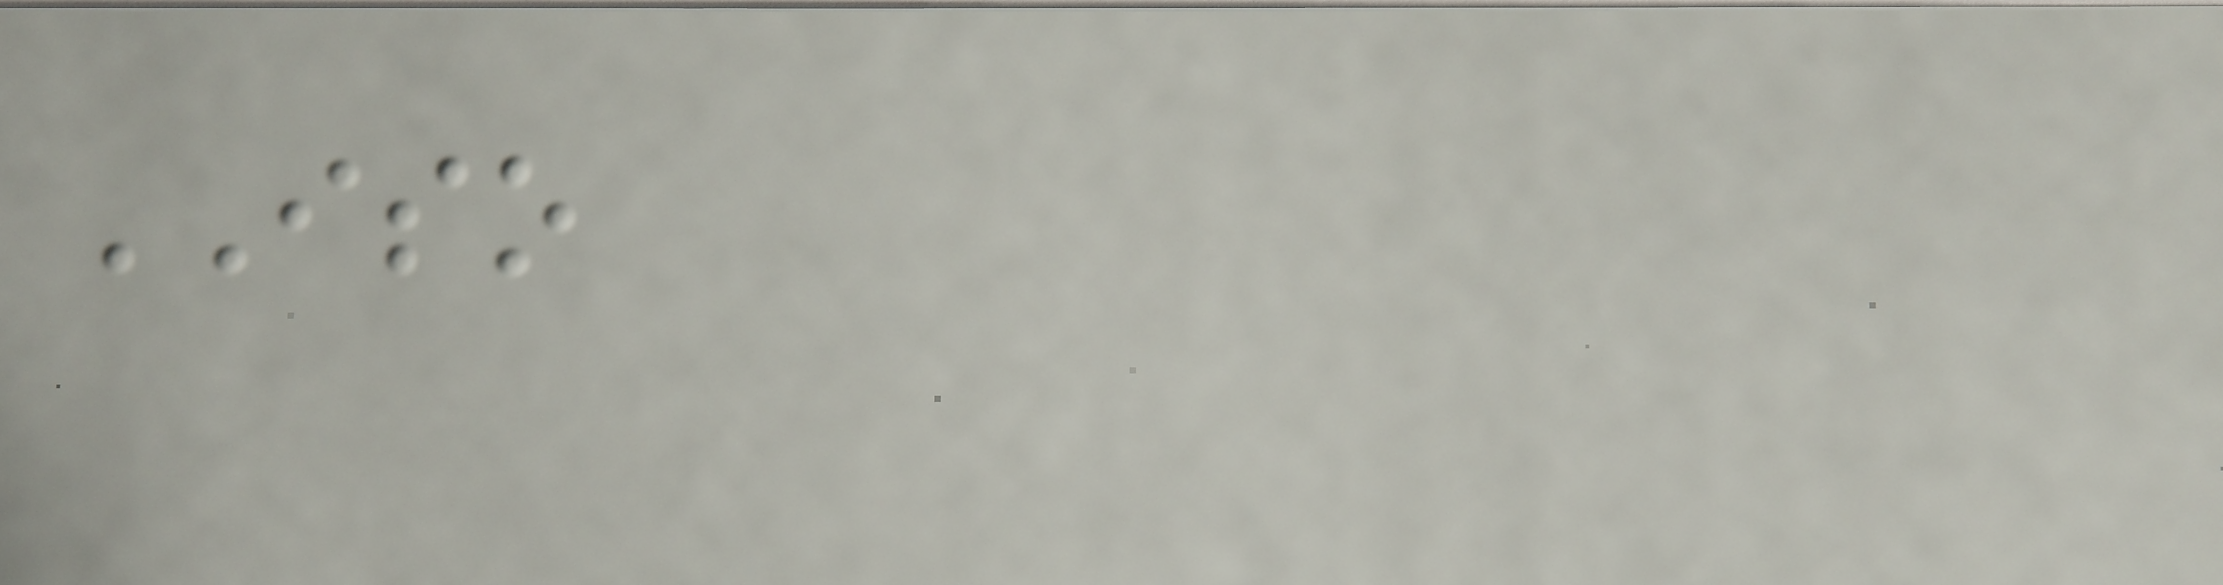ISO
